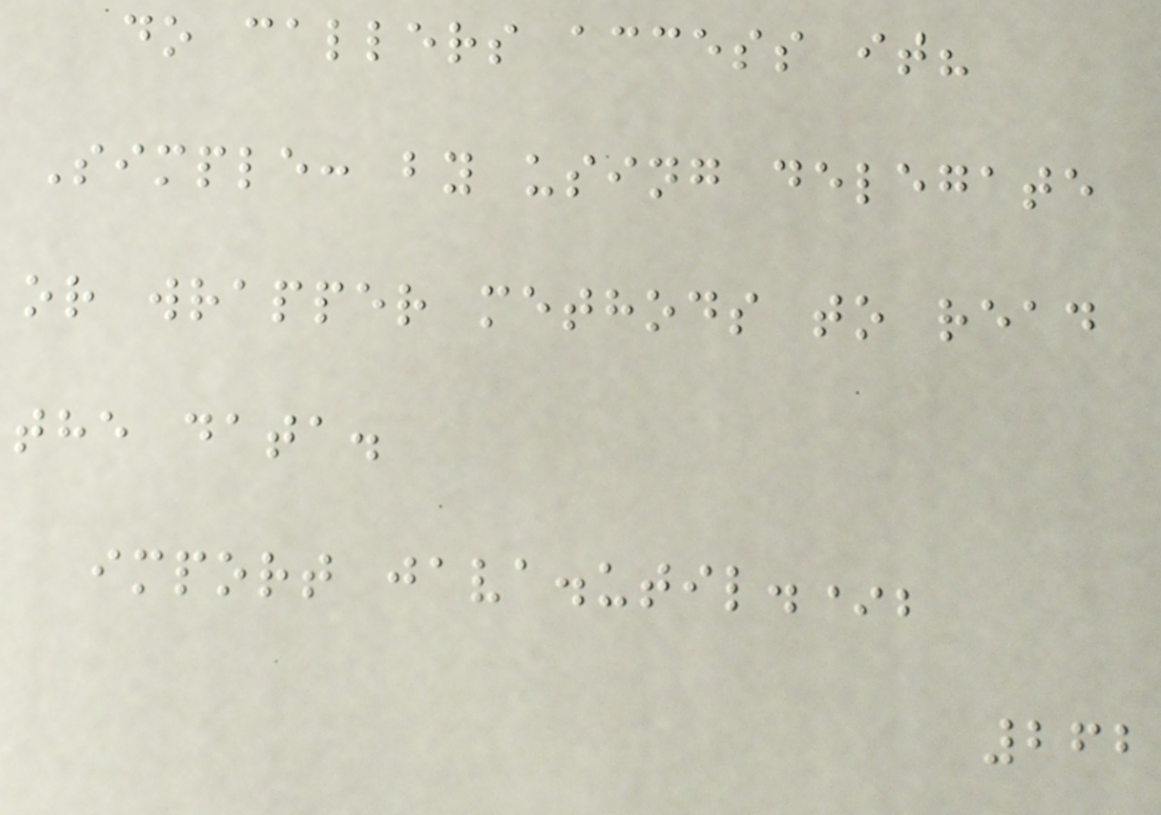do callers access it?
Simple: by using delegate
or wrapper methods to read
the data.
import java.util.*;
262
